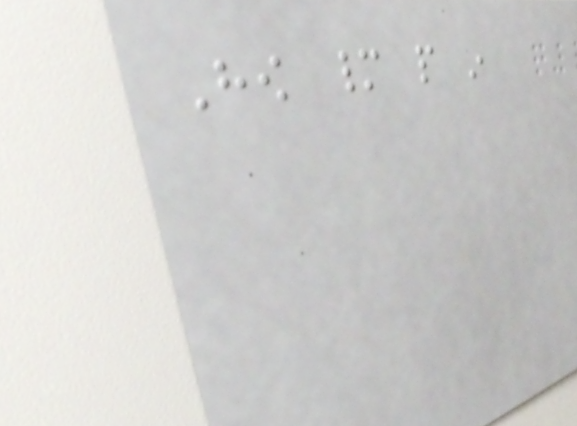How many people in
